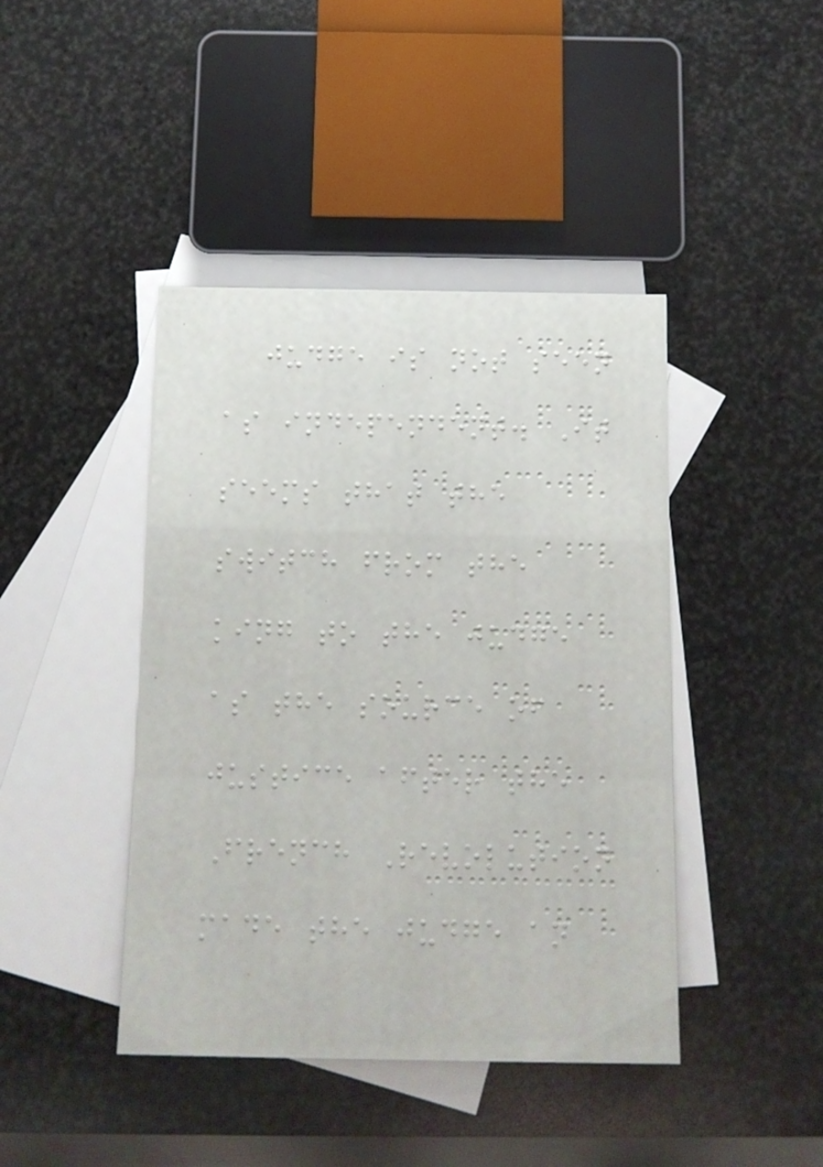judge is not seen
as independent. It
seems that the
switch from the
king to the judge
as the source of
justice after the
French Revolution
made the judge an
